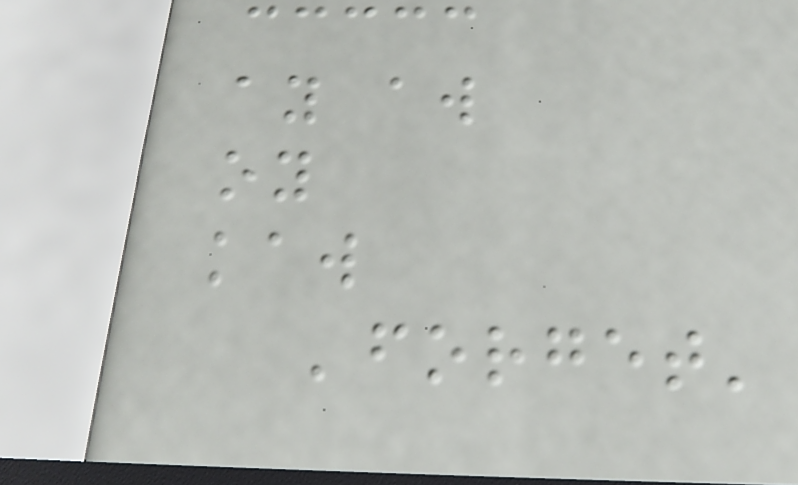ay aw
oy
kaw
'forget'
